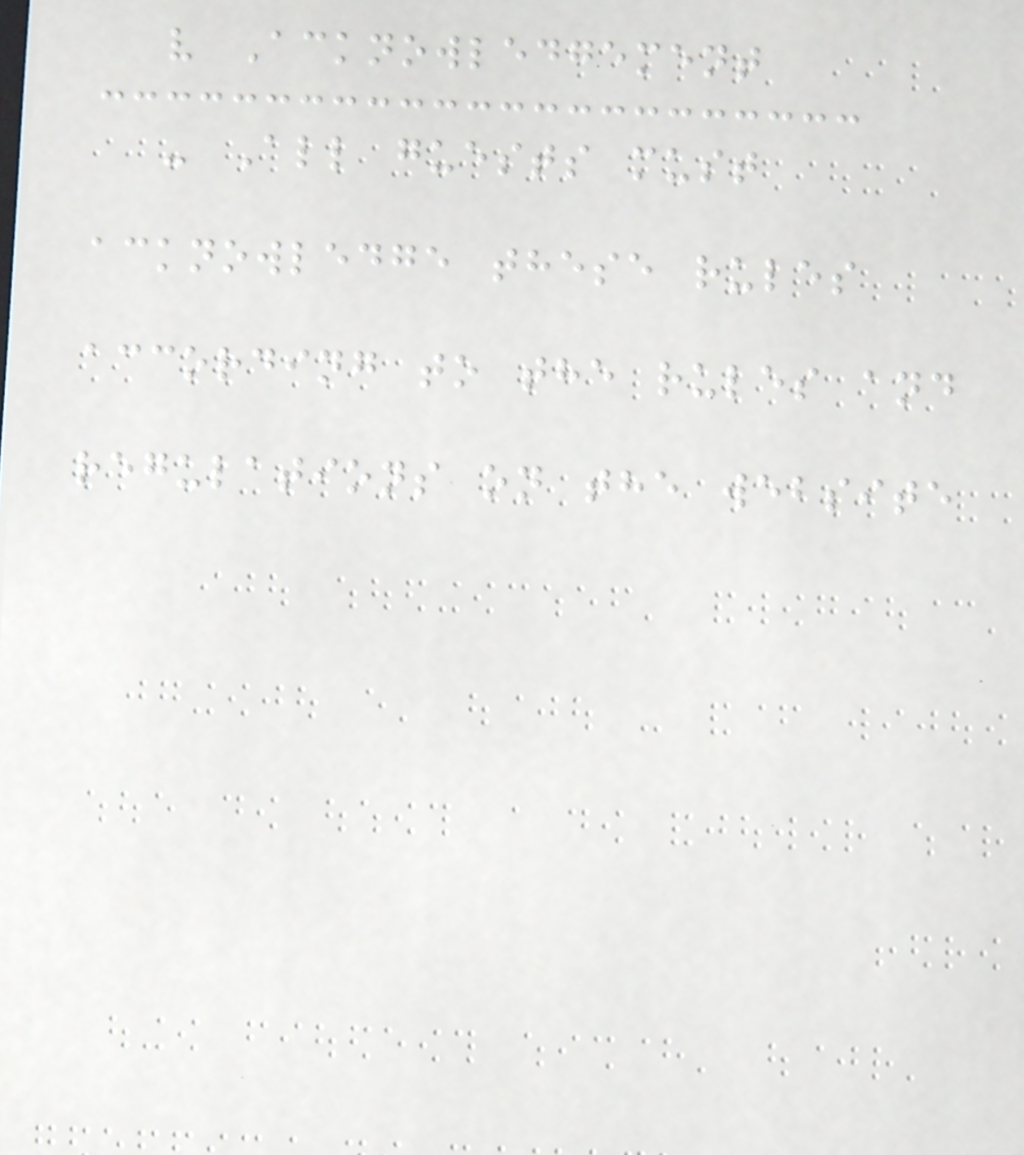v Acknowledgement
- All guests must
acknowledge these rules
according to the rules and
regulations on the website
